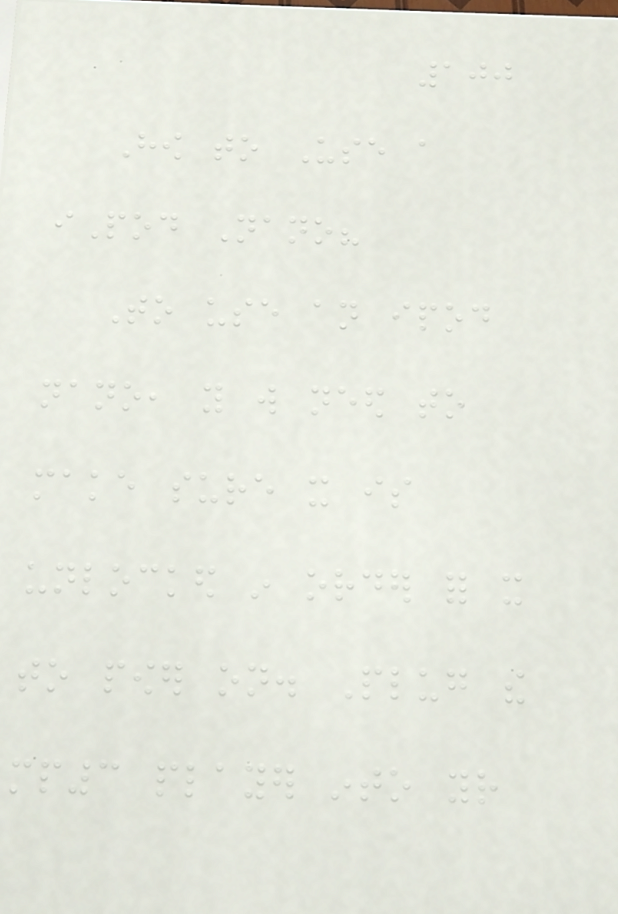100
How to Use a
iPod Nano?
To use an ipod
nano, you will need to
make sure it is
unlocked in order for it
to power on. Plug the
mp3 player into your
